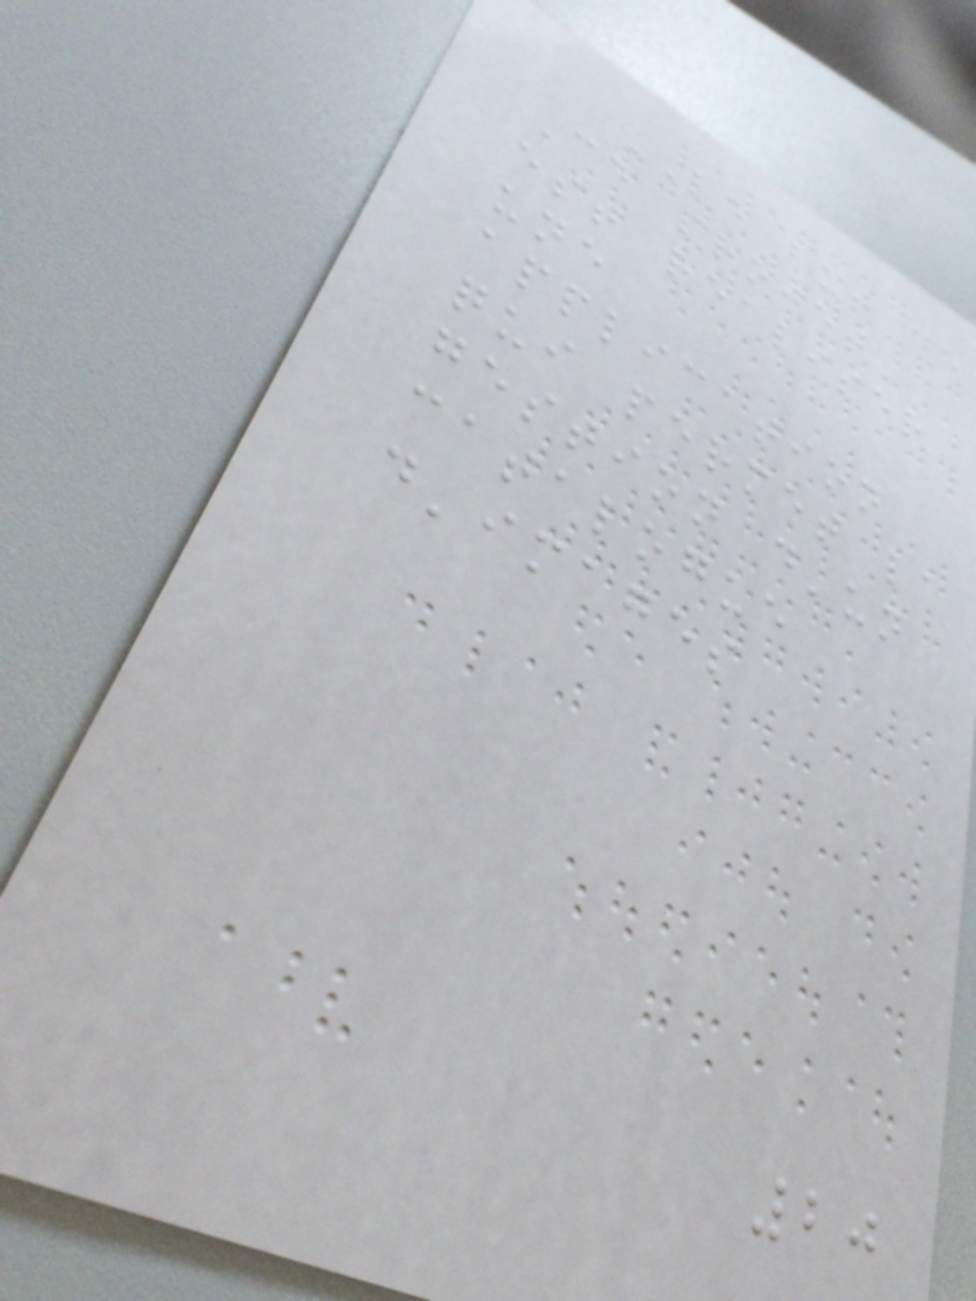LE but de
Ce projet
est realiser
une
application
qui permet la
gestion d'un
catalogue
d'images
20
